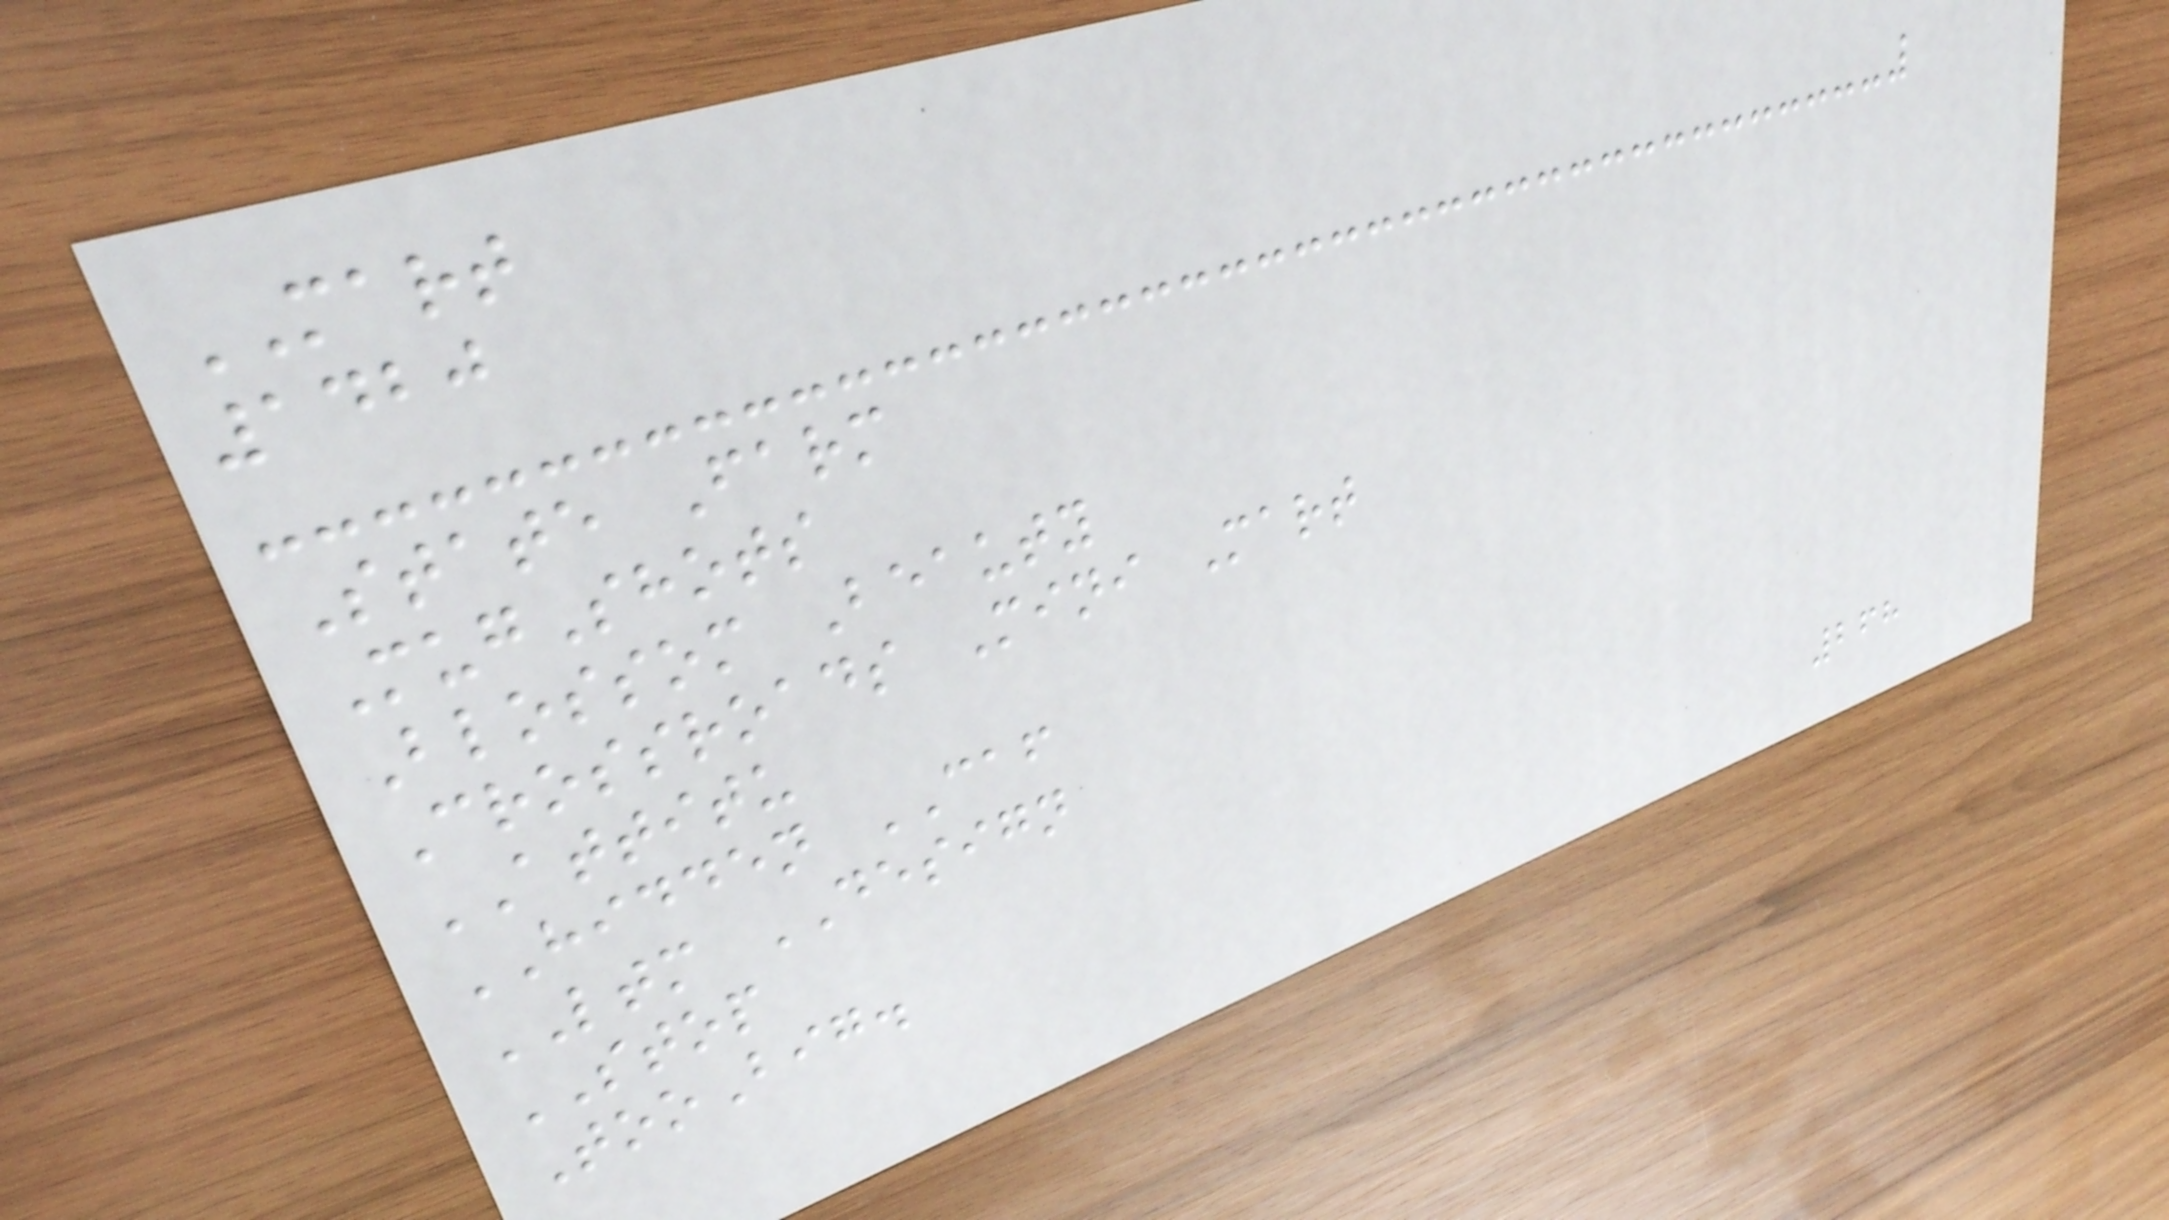MART
1420
State Farm
MugShots
Blossom Beauty
Crossroads Mini Mart
ATTITU
HIDDEN CAF
LTM DESIGN
STOP
TooBig.
268
